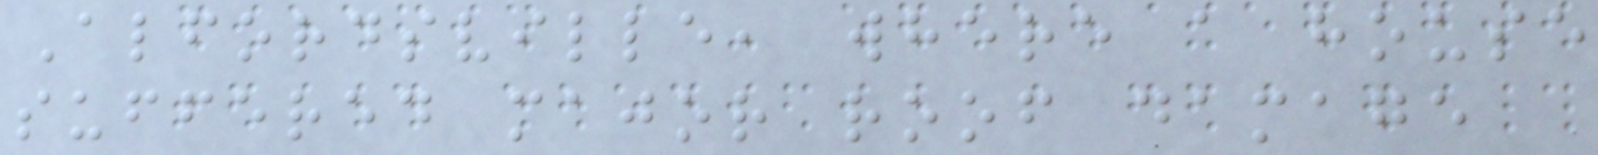Alfordsville, where a house
suffered major roof damage
